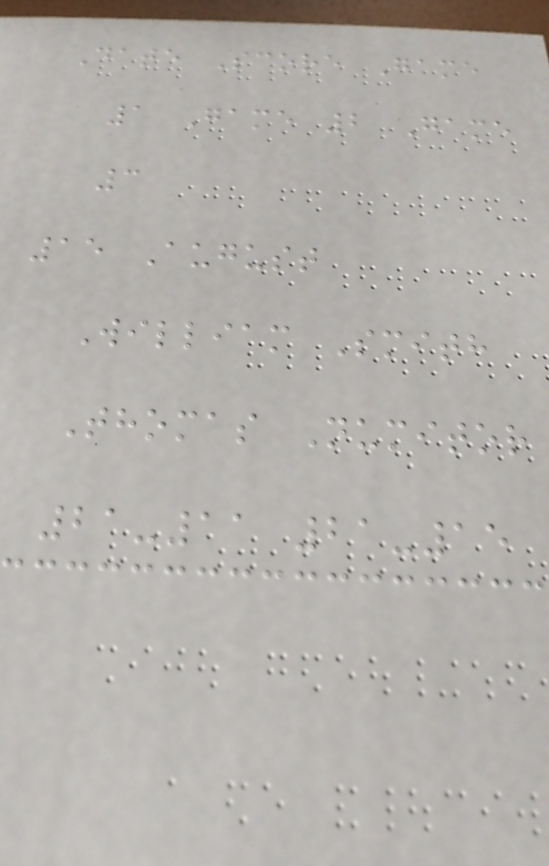Date Score Game
1 Game 2 Game
3
15 August
William Smith
Thomas Numitor
21-11 21-15
